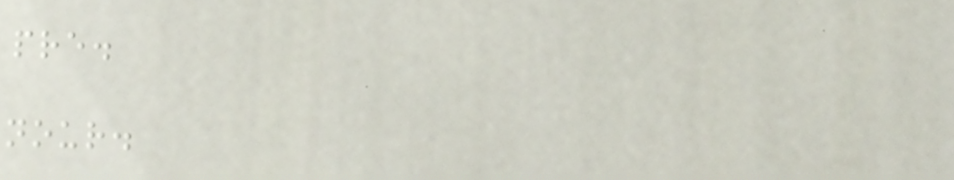pre.
nour.
